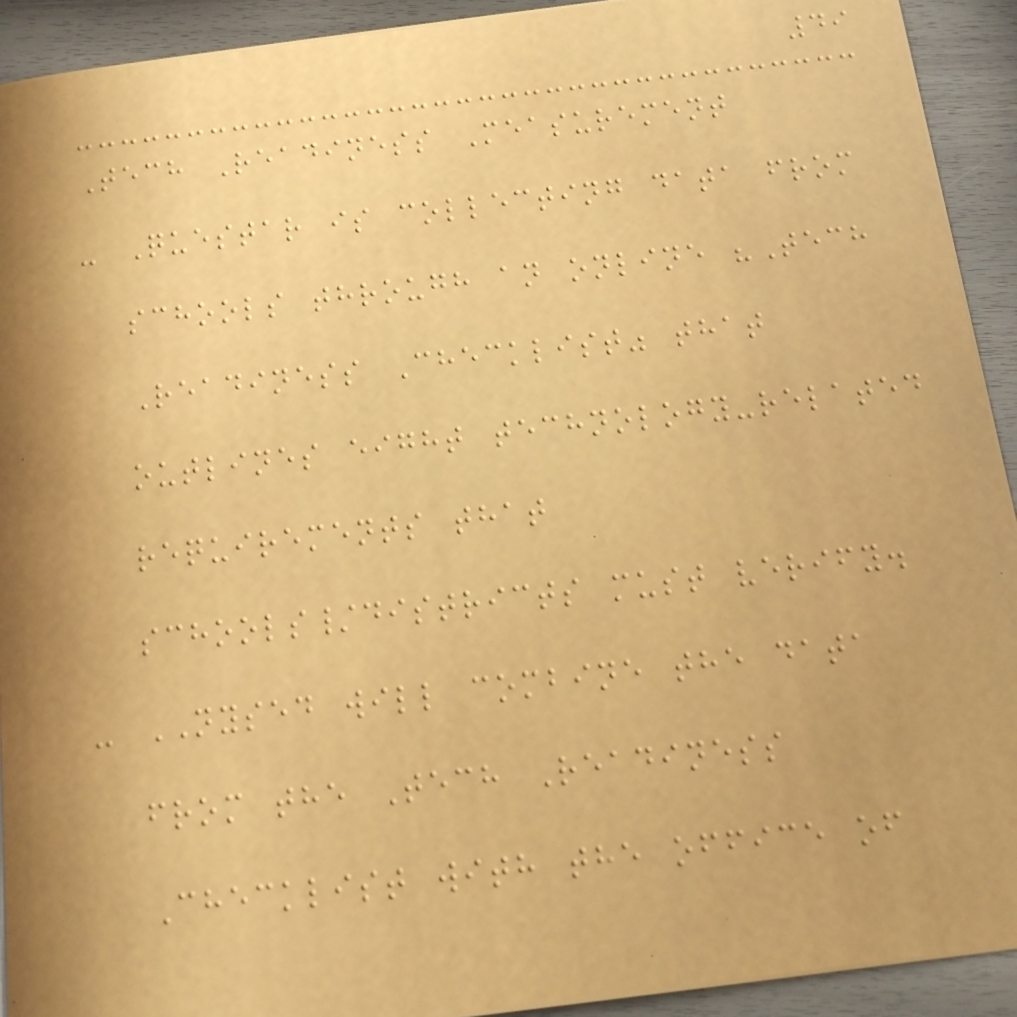49
Tech Readiness Measurement
- Questar is collecting data from
schools through an online "Tech
Readiness Checklist" that
outlines eight technology-related
requirements that
schools/districts must verify.
- NYSED will combine the data
from the Tech Readiness
Checklist with the office of
